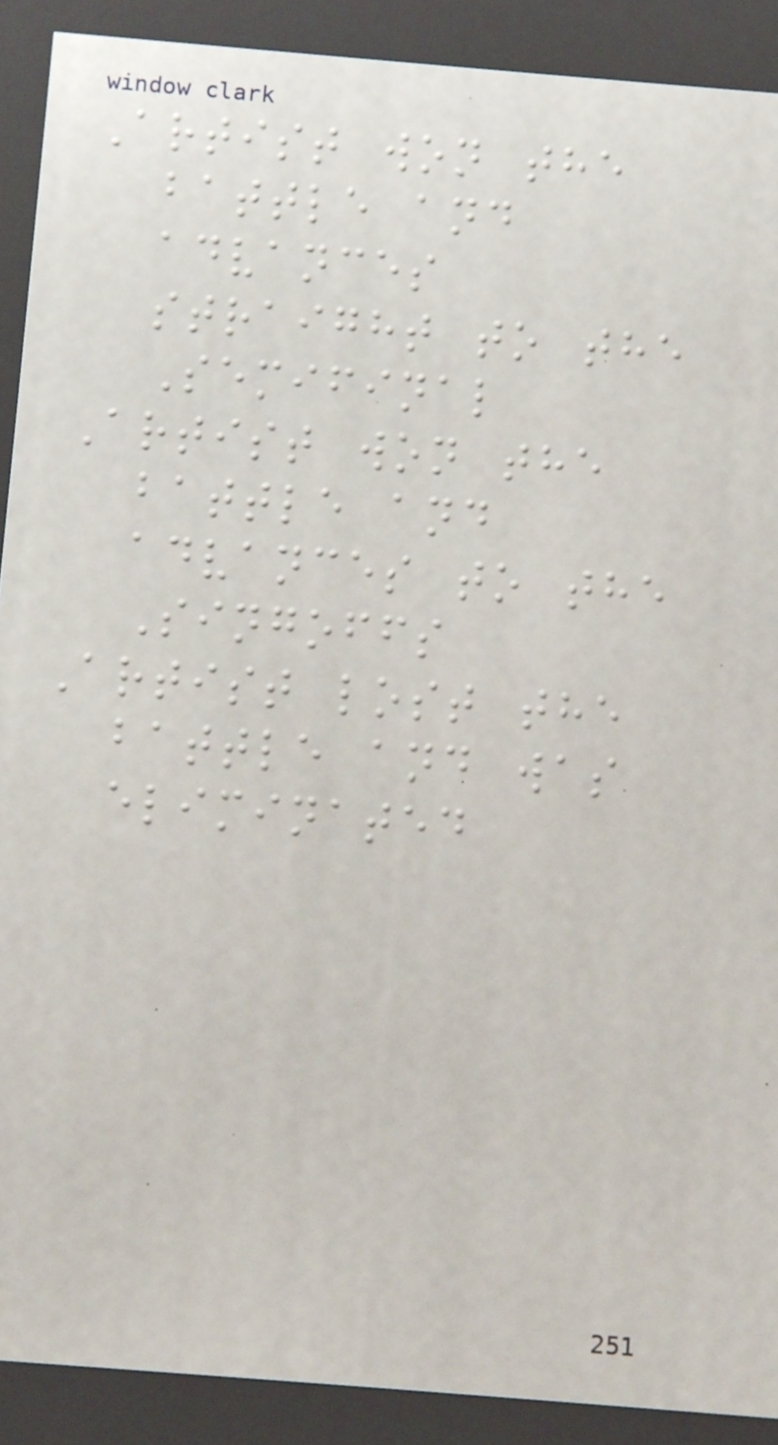Artist won the
battle and
advances
straight to the
Semifinal
Artist won the
battle and
advances to the
Singoffs
Artist lost the
battle and was
eliminated
